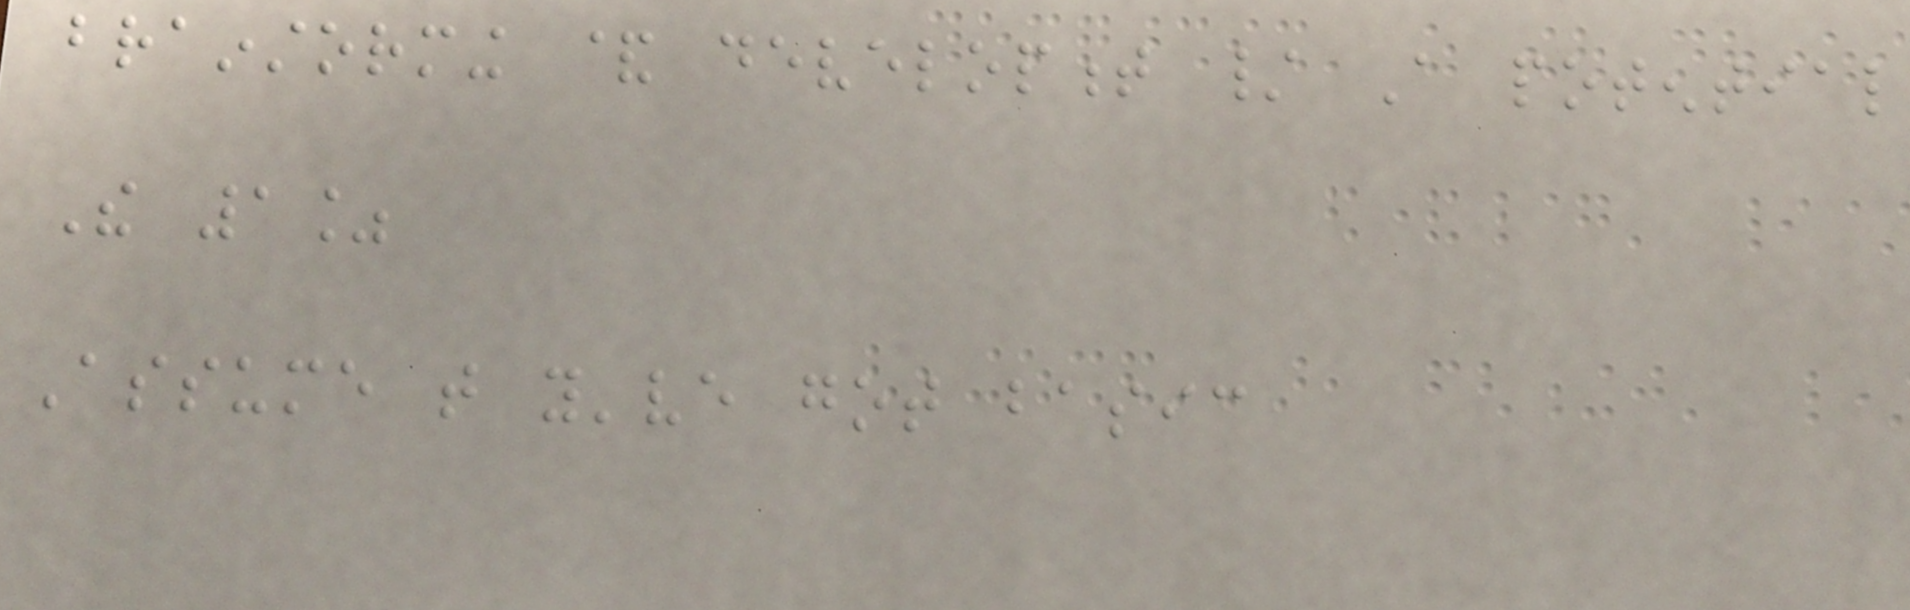brainstorming & development / A potential
The 1%
Assume that you've got basic
